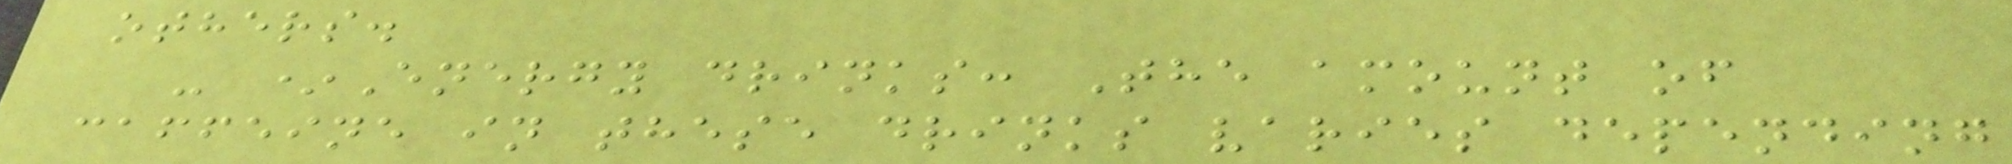others.
- *Energy drinks: The amount of
caffeine in these drinks varies depending
